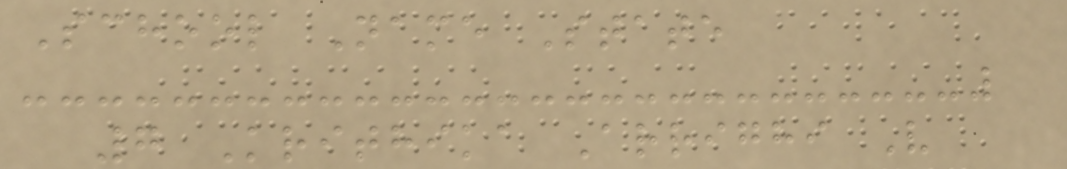School Name State
7 Krithika Arrighi V
